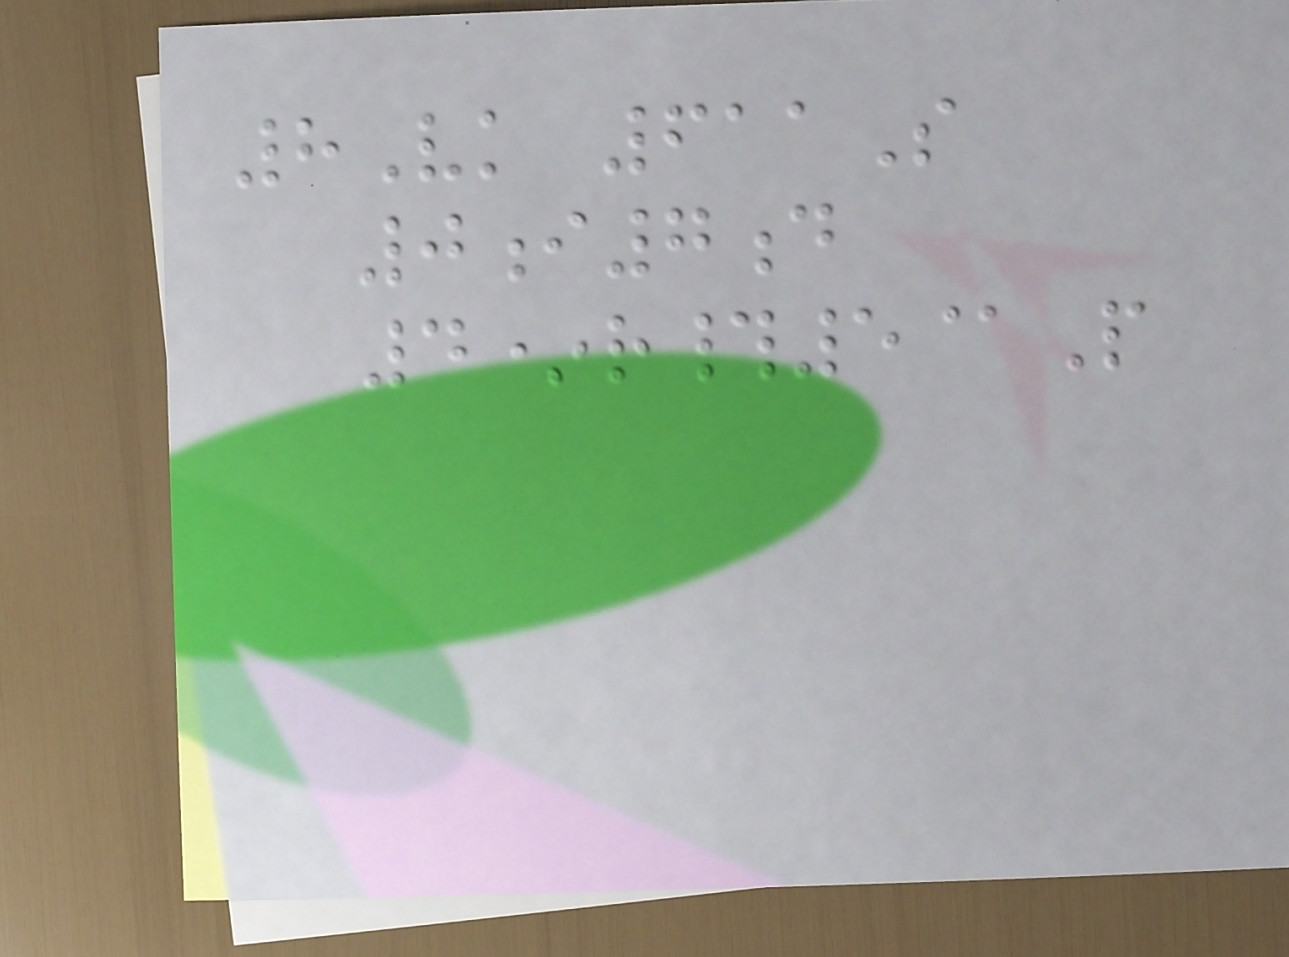8Vk 611S
0i7d
4*r#5@P
